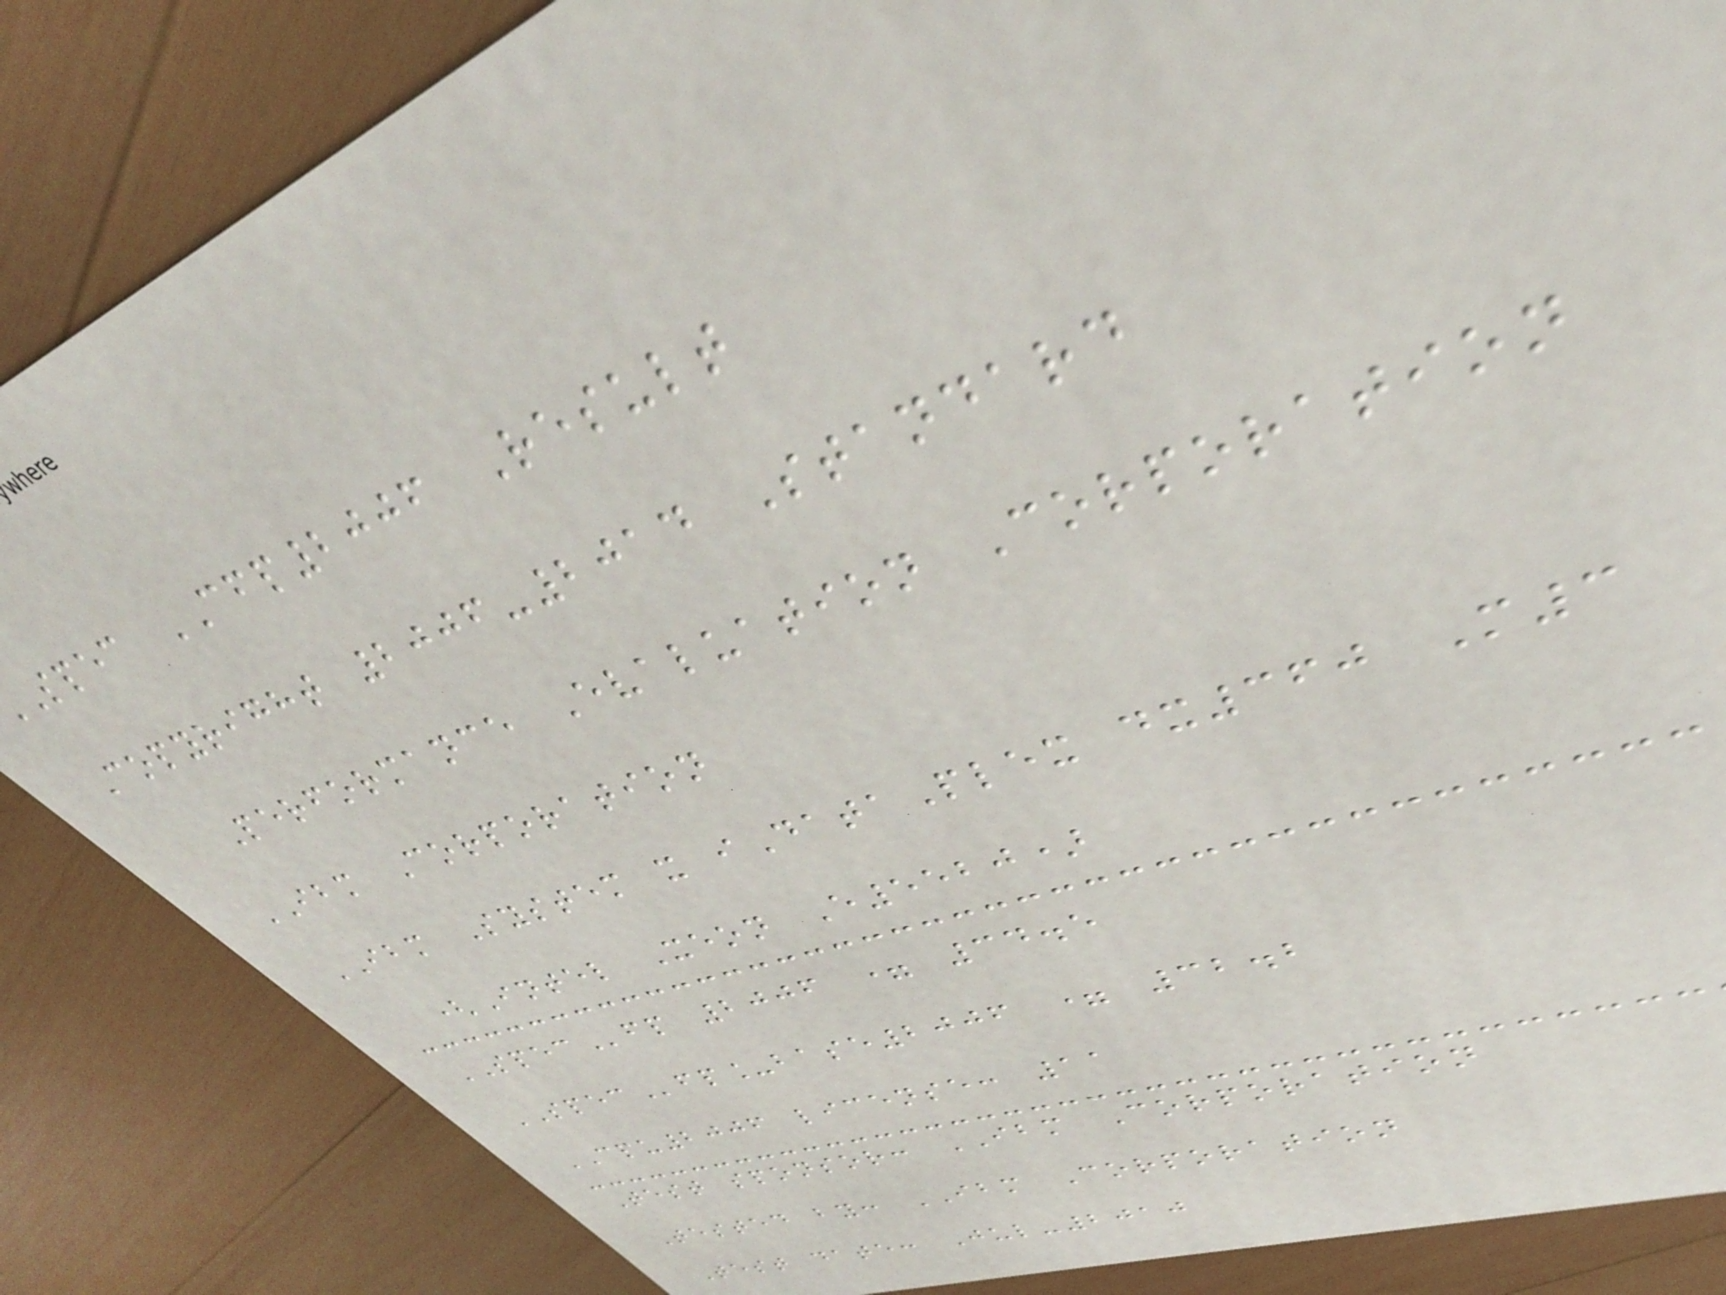spec CFP2006 Result
Copyright 2006-2014 Standard
Performance Evaluation Corporation
IBM Corporation
IBM System x iDataPlex dx360 M3
(Intel Xeon E5520)
SPECfp 2006 = 34.5
SPECfp_base2006 = 32.2
CPU2006 license: 11
Test sponsor: IBM Corporation
Tested by: IBM Corporation
Test date: Jul-2010
